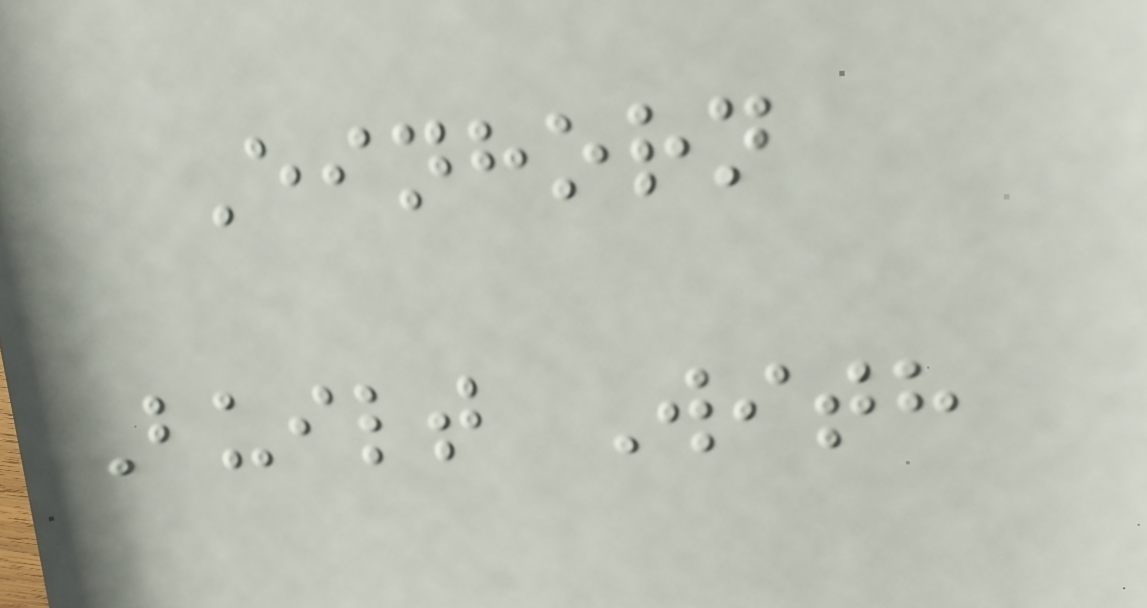Einhorn
Built With
